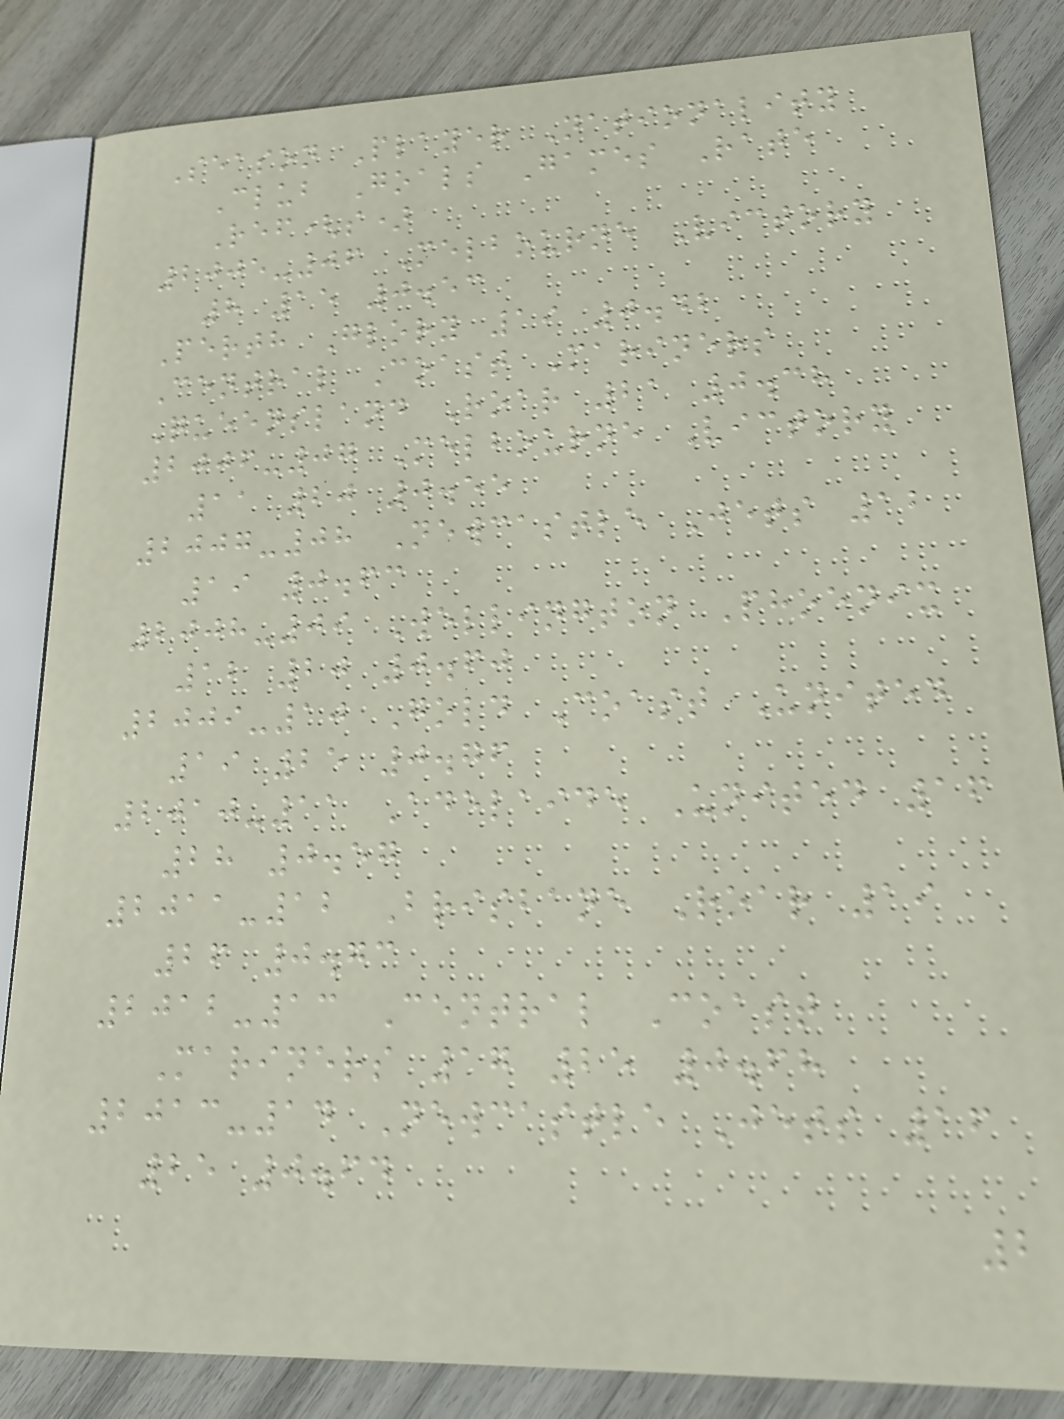Season Player Nationality
Club Goals Games Rate
Ref(s)
2005-06 Melbourne Victory
8 15 0.53
Perth Glory 19 0.42
Central Coast Mariners
Queensland Roar 21 0.38
2006-07 Melbourne Victory
11 20 0.55
2007-08 Newcastle Jets 12
19 0.63
2008-09 Wellington Phoenix
12 20 0.60
2009-10 Gold Coast United
19 25 0.76
2010-11 Adelaide United 16
28 0.57
2011-12 Brisbane Roar 19
26 0.73
2012-13 Central Coast
Mariners 17 25 0.68
2013-14 Newcastle Jets 16
25 0.64
2
